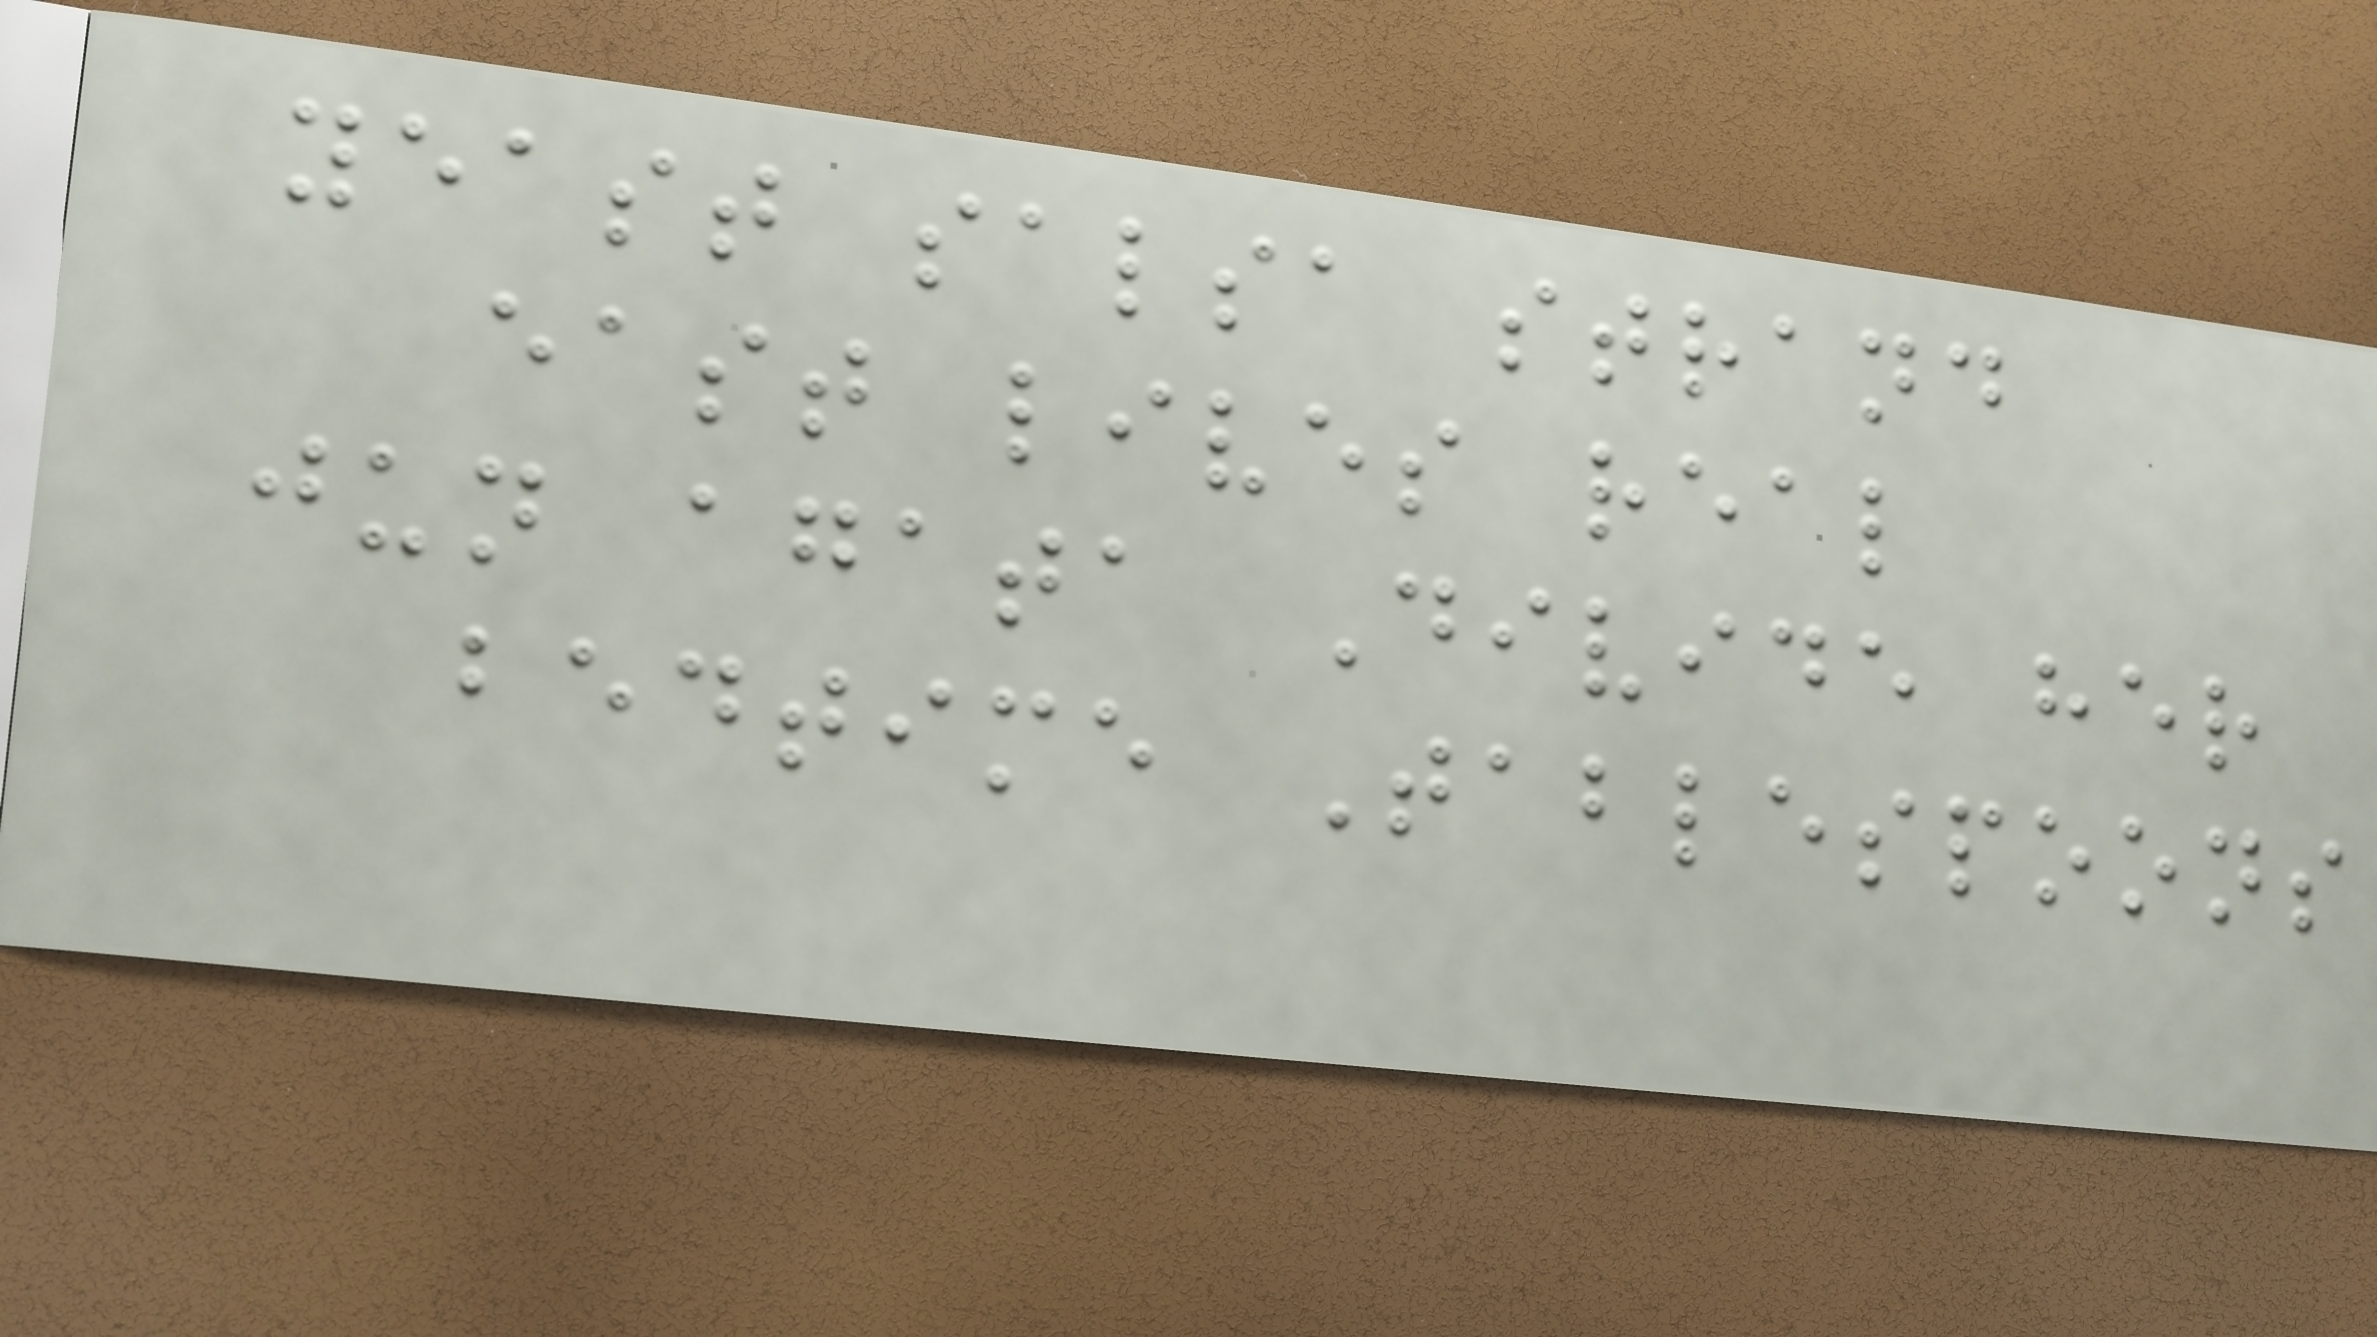yeast salsa strand
east lives real
jun agata Divide her
bedtime Tablespoons
